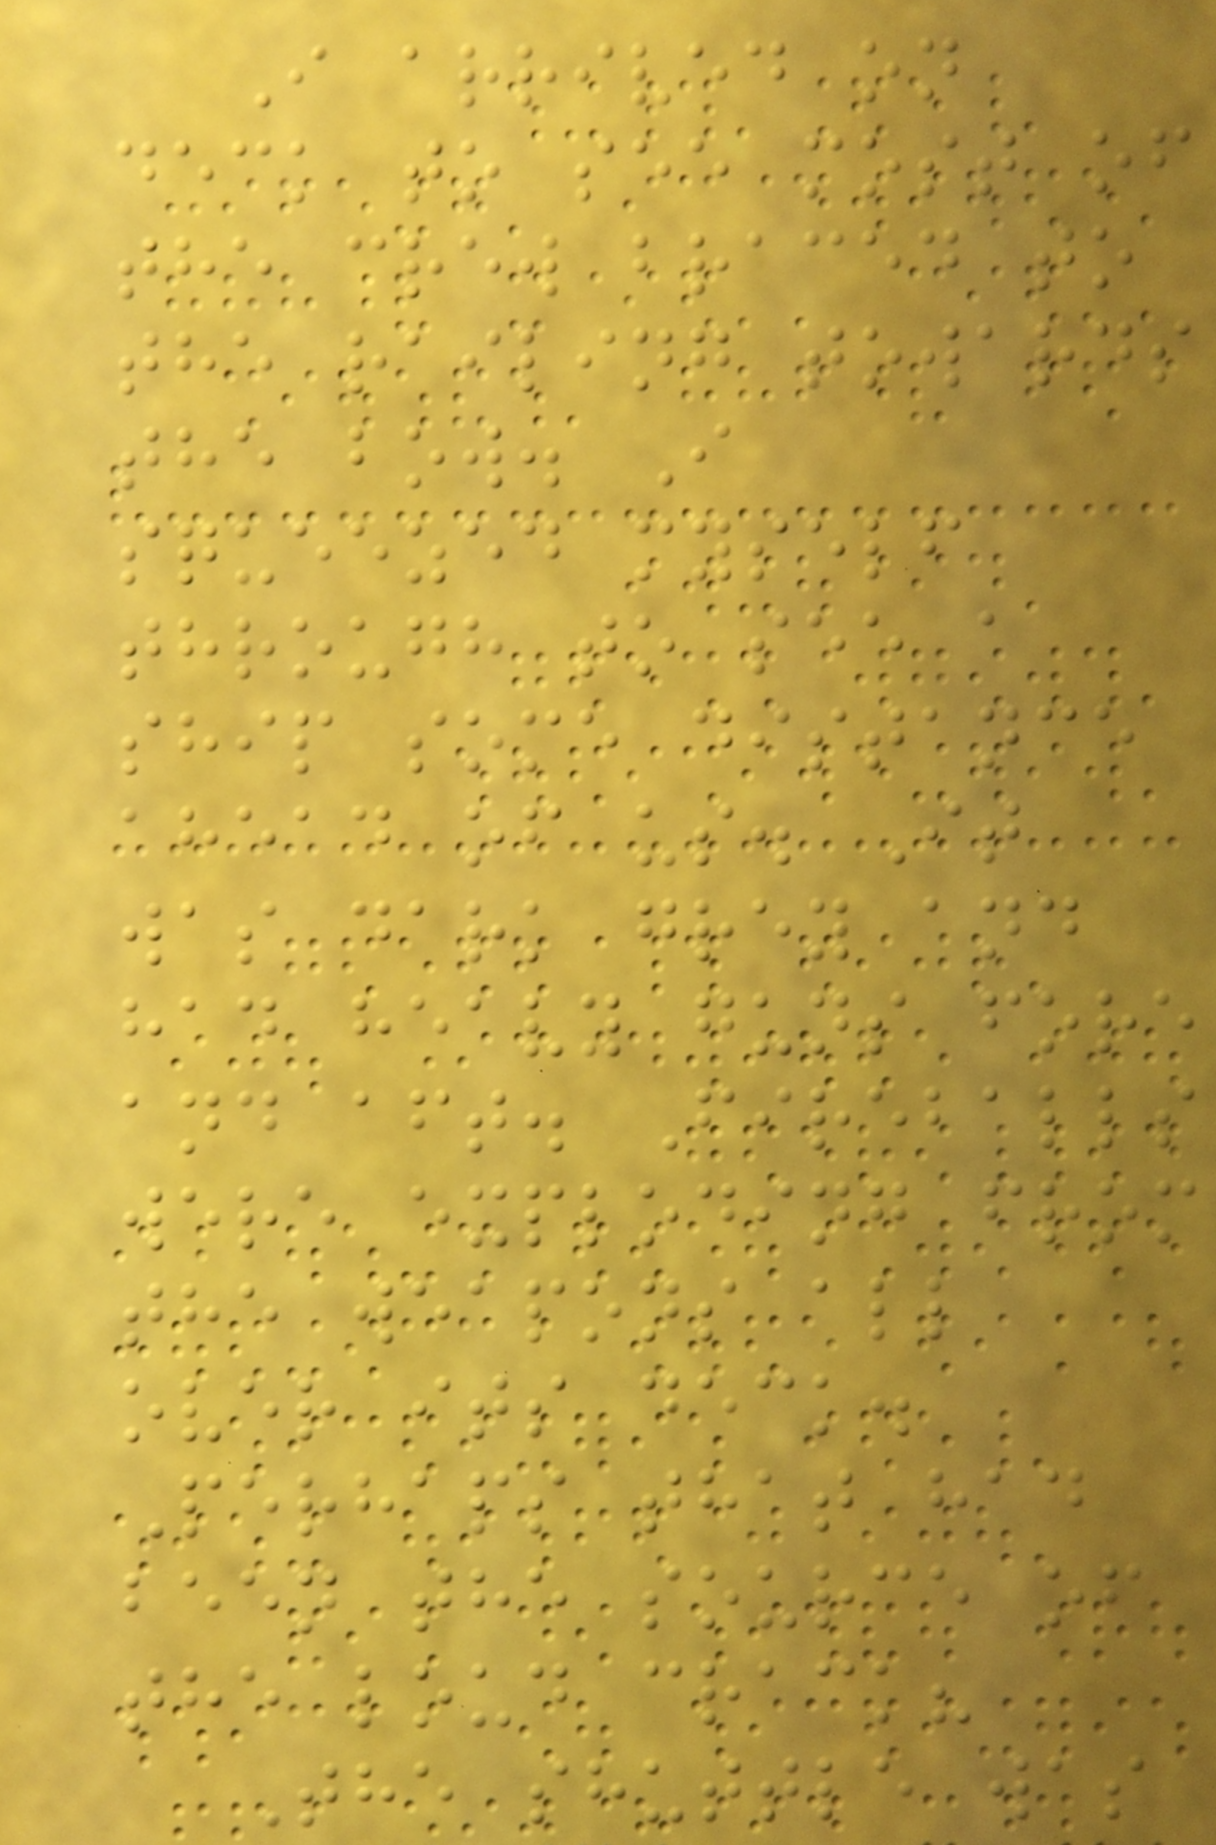I arrived on
deck to see most of
the crew braced to
the railing towards
the bow. I
squeezed myself
through to see a
ship some distance
ahead of us. It
was dark grey and
had heavy guns fore
and aft. Fireballs
were exploding from
the weapons all
over its deck.
Perhaps that had
been the source of
the loud crack?
The shuttle was
